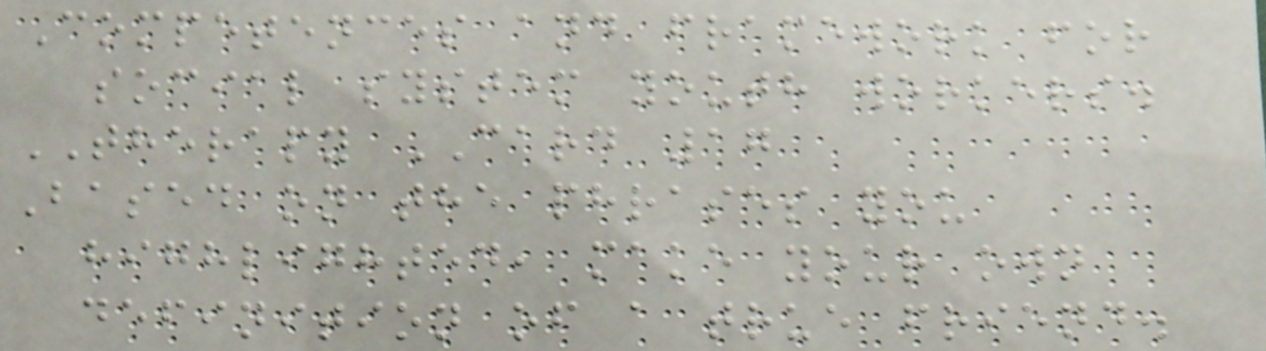Competences and framework for
social system youth workers.
THERAPY CARD 17
Based on the phrases you
highlighted, make your own
definition of a true friend.
